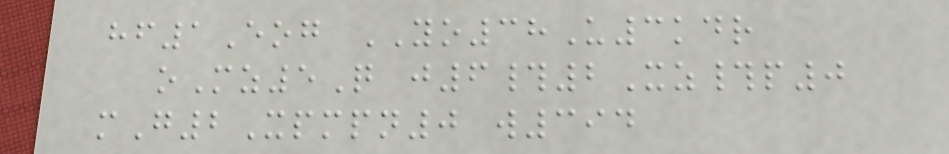hf1Eog YO38U3kdr
oMz5Q j6#2Xz#p0
mG2Xpmpn0 w394
